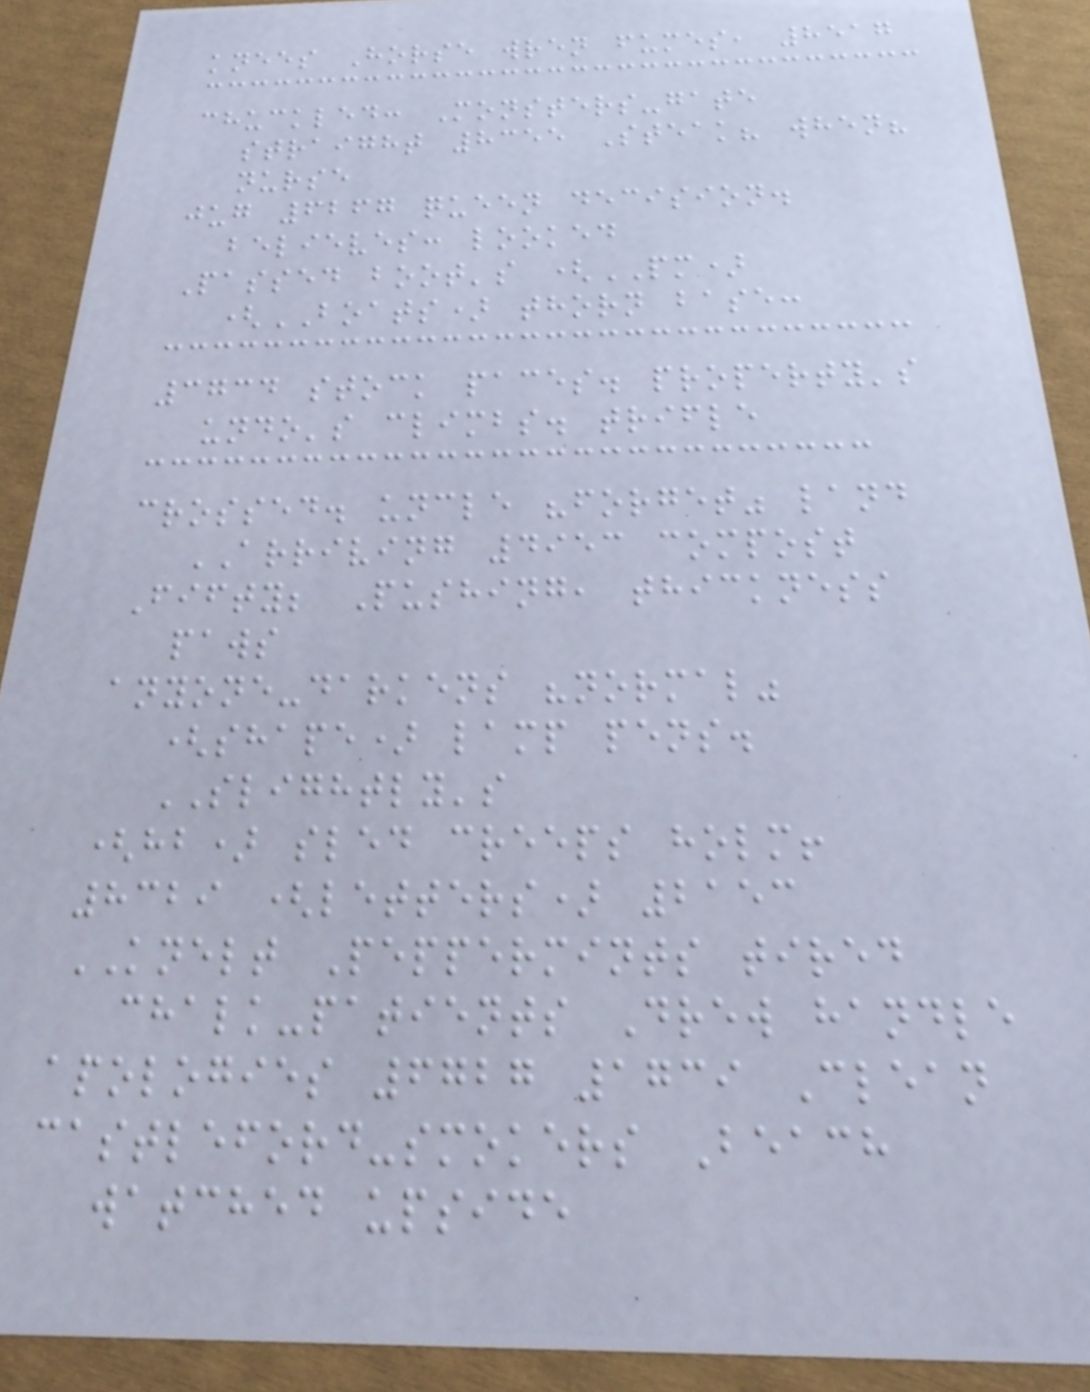knees Horse wren fumes, 8517
chuckled: Monsters-gate
straight 8355 Steak? when?
nurse
jug 6267 queen decision.
believes: looked
Passed boot's (PM)
(BOATS) thorn base:
3734 stock paces. property's
undo's climbs. trifle
crossed. uncle "forget" land
ARRIVING 4953 compost
Fifty; Pushing, thickness
paws
anyone-darkens "normal"
(shape) lamp pens.
SLIGHTLY's
(hb) sled creeps holm!
8329 (letters) 2153
KNELT Peppermints tired
chalk-patients Drew handle
apologies 6727 1739 Clean
castleford-smokers Beach
watched upside
